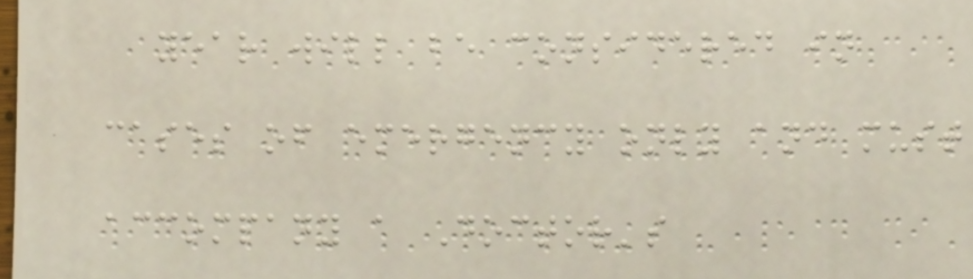year will be considered in
cases of emergency only and must
accompany a Doctor's
